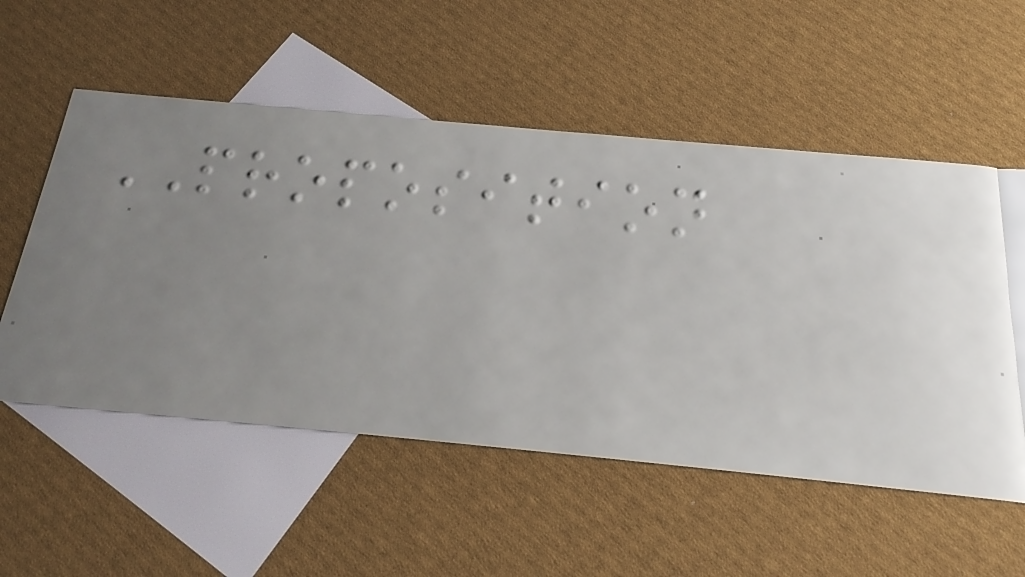PROPOSITION
